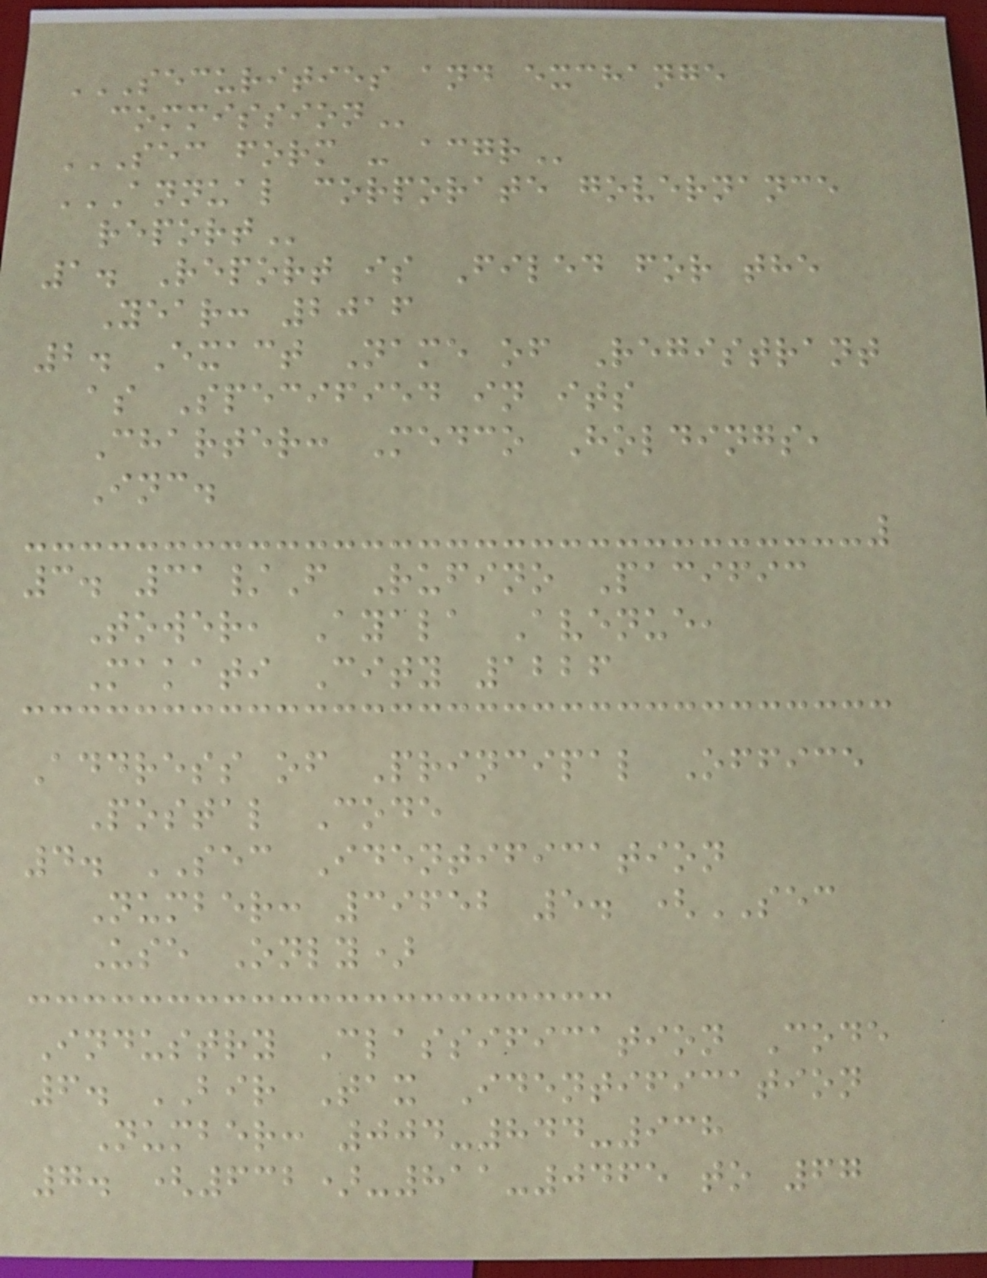SECURITIES AND EXCHANGE
COMMISSION
SEC FORM - ACGR
ANNUAL CORPORATE GOVERNANCE
REPORT
1. Report is Filed for the
Year: 2016
2. Exact Name of Registrant
as Specified in its
Charter: Medco Holdings,
Inc.
3. 31/F Rufino Pacific
Tower, Ayala Avenue,
Makati City 1226
Address of Principal Office
Postal Code
4. SEC Identification
Number: 39652 5. (SEC
Use Only)
Industry Classification Code
6. BIR Tax Identification
Number: 004-844-938
7. (632)-811-0465 to 67
